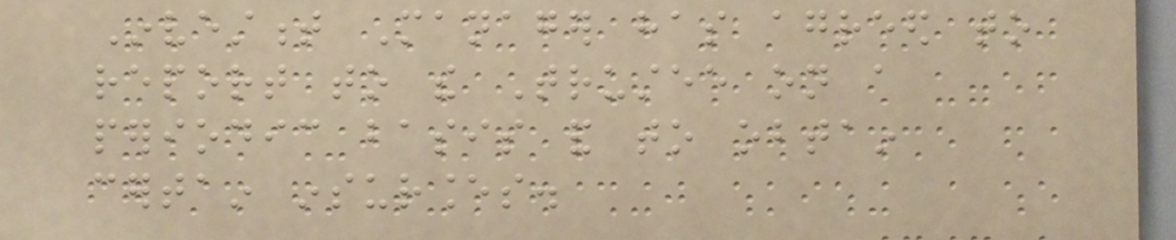Investment Manager has agreed to
report to the Trustee on a
periodic basis and to obtain
certain insurances.
